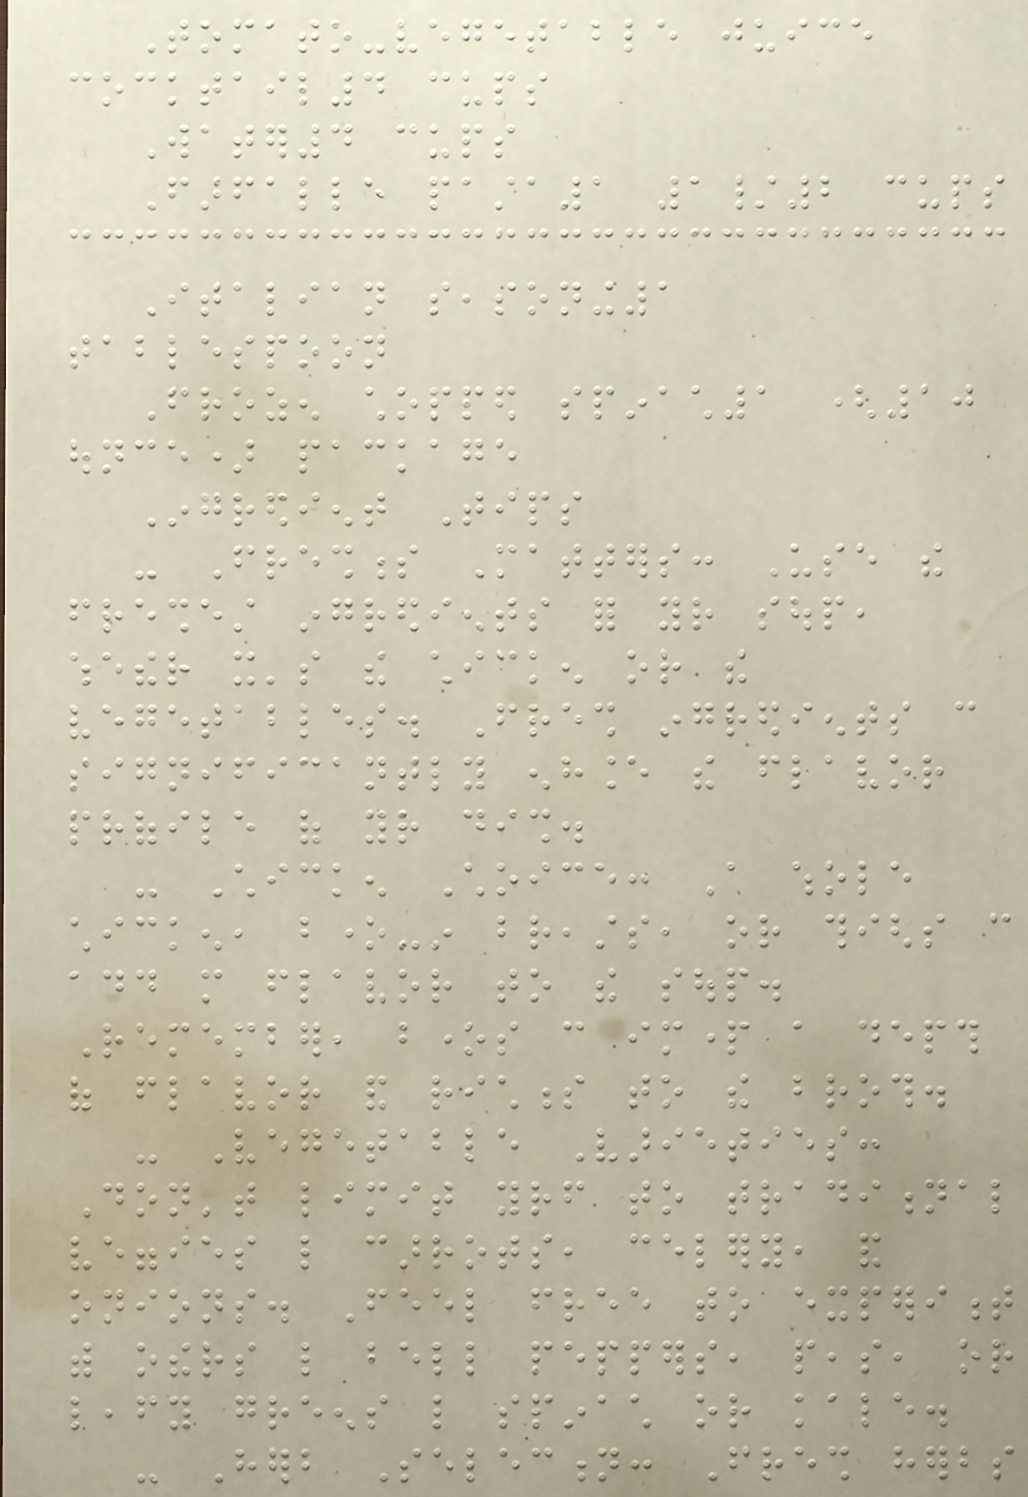Tomato-vegetable juice
cocktail4 cups
Water4 cups
Farfalle pasta1 1/2 cups
Italian seasoning1
tablespoon
Frozen chopped spinach1 (10
ounce) package
Ingredient Tips
- Freshness Matters: Use the
freshest ingredients for your soup,
whether it's the chicken or the
vegetables. Fresh ingredients can
significantly enhance the flavor
profile of your dish.
- Chicken Choice: A whole
chicken, bone-in breasts, or thighs can
add more flavor to the soup.
Remember, bones can impart a depth
of flavor and richness to the broth.
- Vegetable Varieties:
Don't limit yourself to traditional
veggies like carrots, celery, and
onions. Feel free to experiment
with others like bell peppers, peas, or
leafy greens like spinach or kale.
- Herb Selection: Fresh herbs
